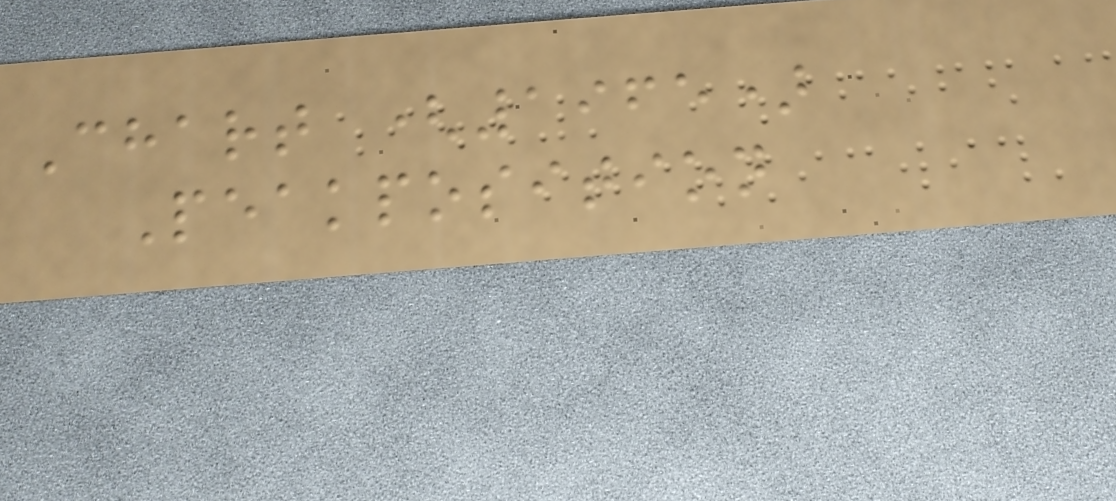Chart (1965)
Peakposition
